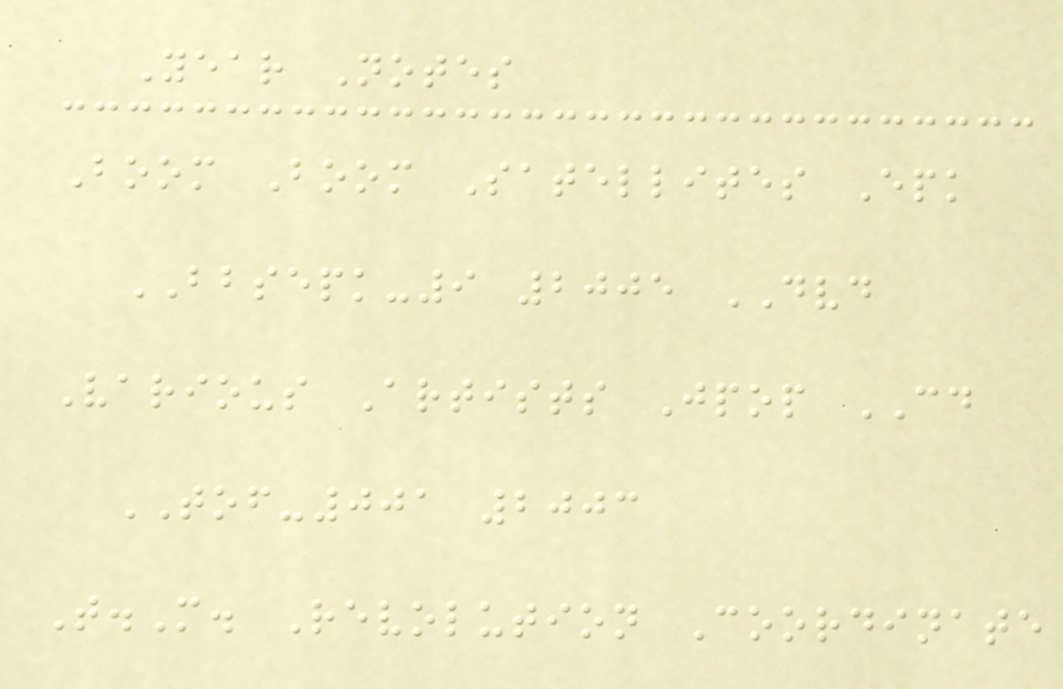Year Notes
Boom Boom Satellites Epk
BBSEPK-9 2005 DVD
Various Artists Jpop CD
TOF-001 2003
T.M. Revolution Coordinate
